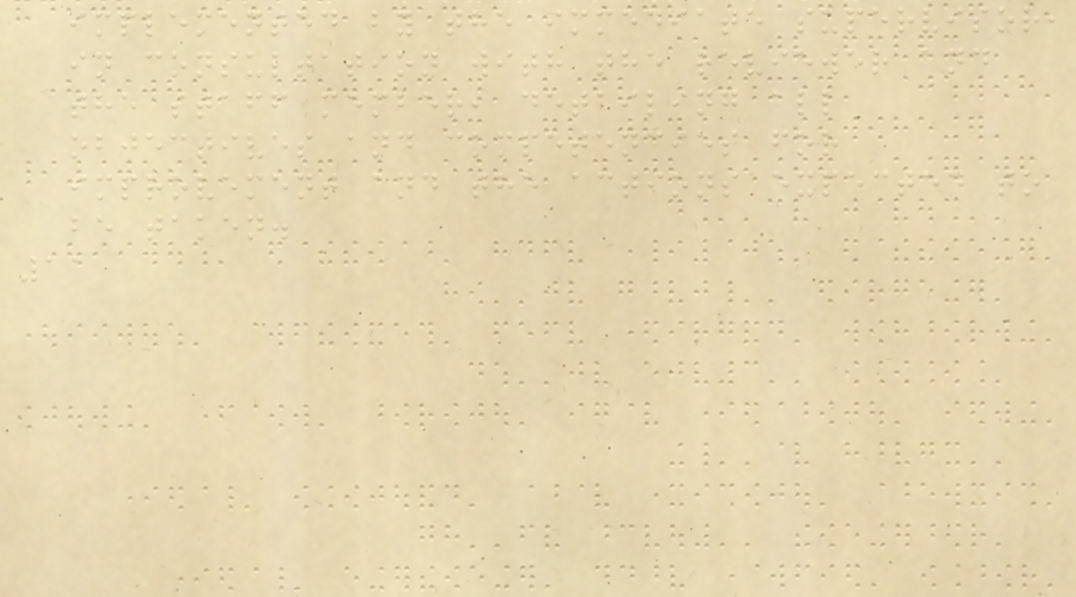implemented by the immediate supervisor,
in consultation with the reviewer and
the staff member, detailing all
objectives and competencies for
improvement and the actions expected to
be taken.
11
